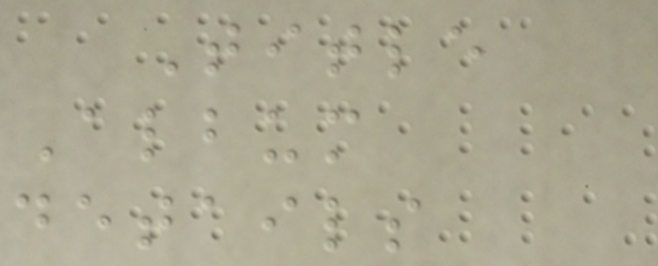Title
Album
details
